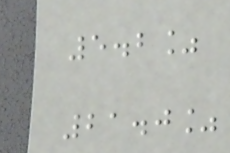5.2%
21.0%
